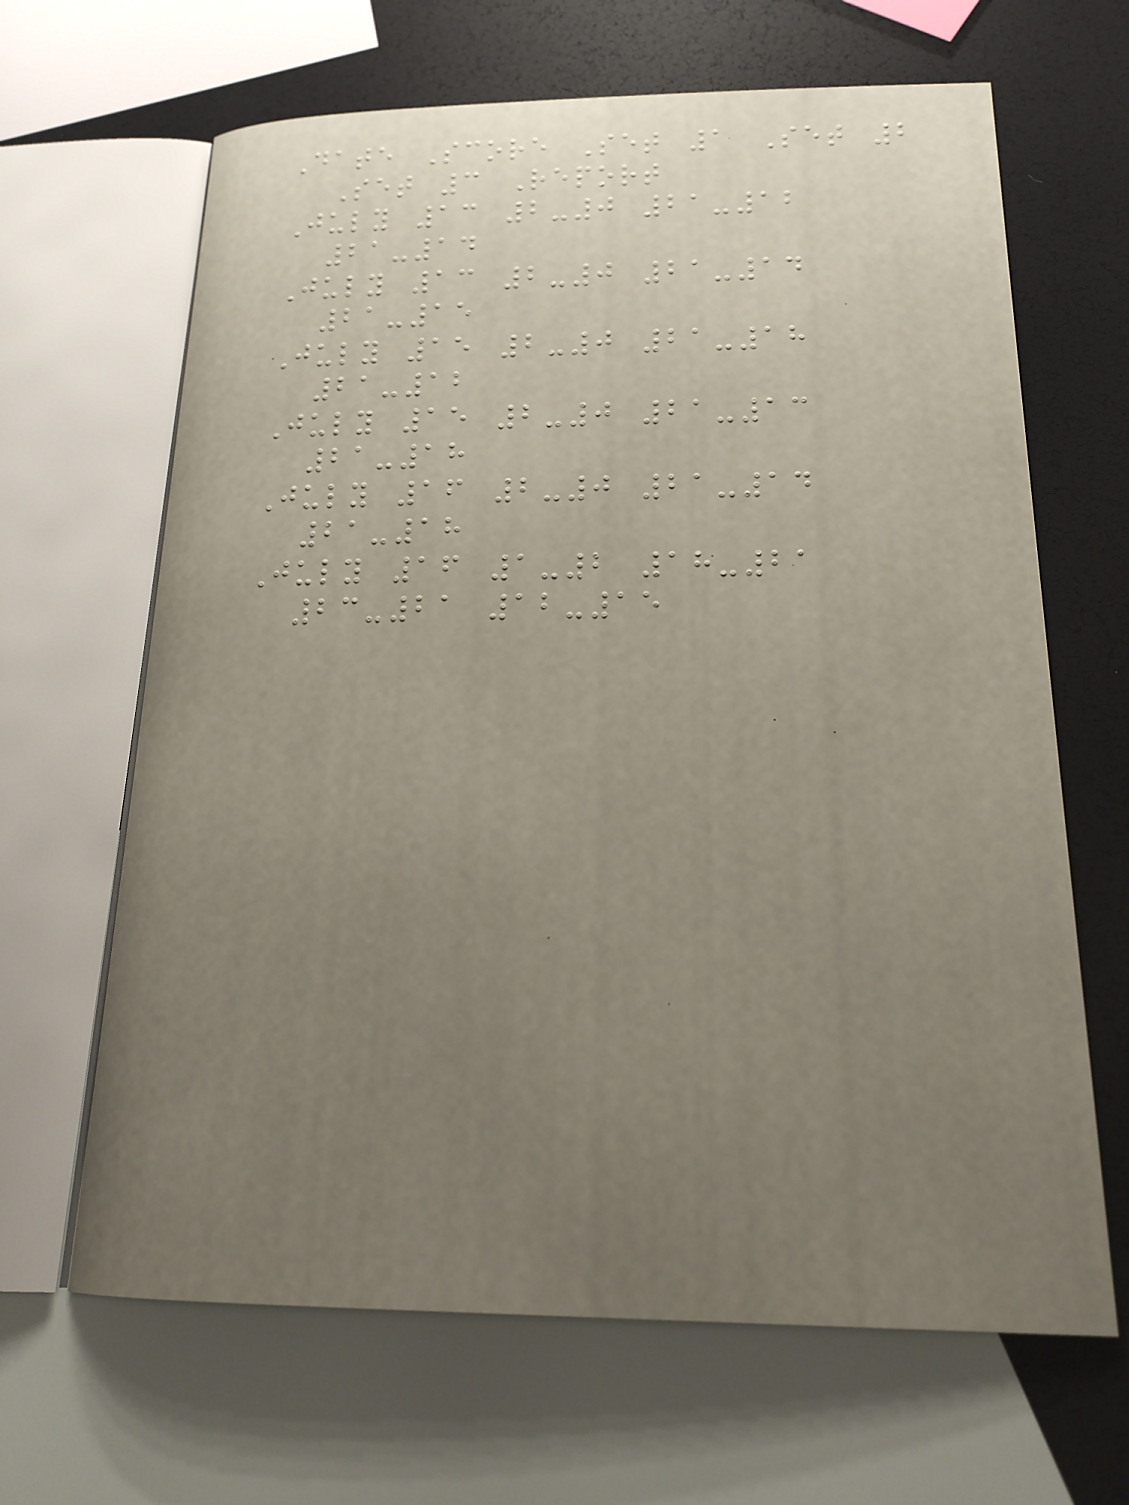Date Score Set 1 Set 2
Set 3 Report
July 13 2-0 21-12
21-14
July 13 2-0 21-14
21-15
July 15 2-0 21-18
21-12
July 15 2-0 21-13
21-18
July 16 2-0 21-14
21-18
July 16 1-2 18-21
23-21 12-15
